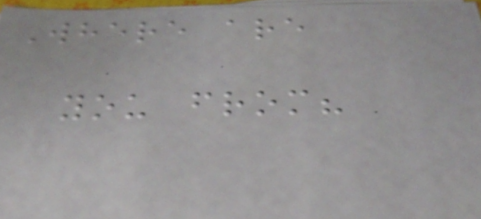Where are
you from?
